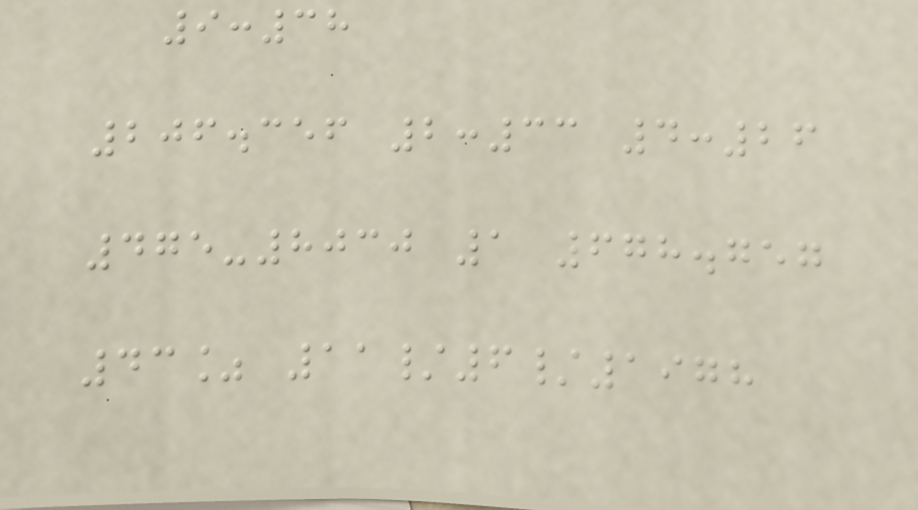9:38
206.356 2:33 4:26
475-8030 1 678.757
43% 11/6/1978
